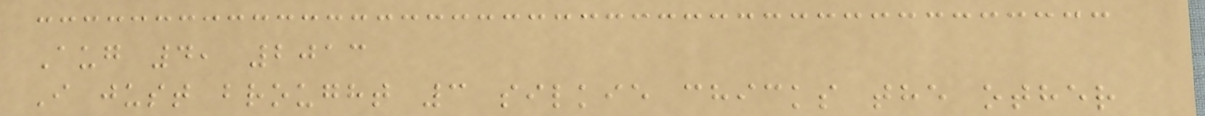Aug 4, 2013
I just brought 3 silkie chicks the other
